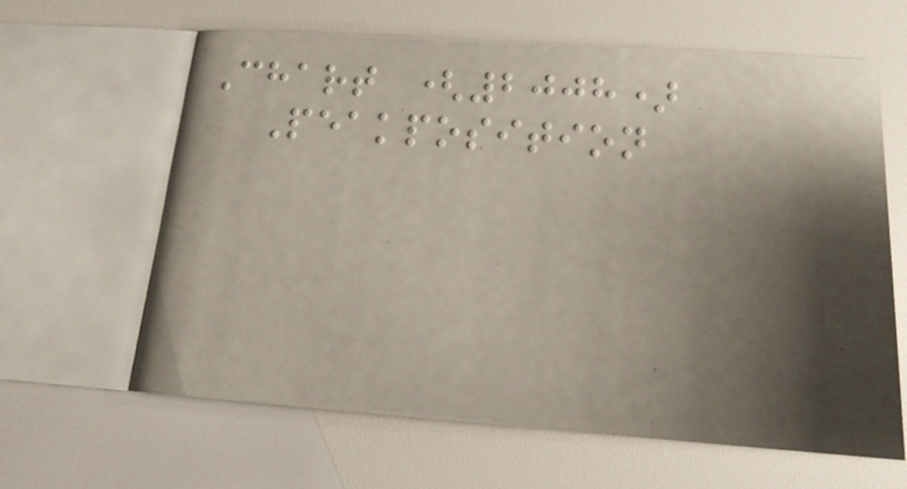Chart (2008)
Peakposition
